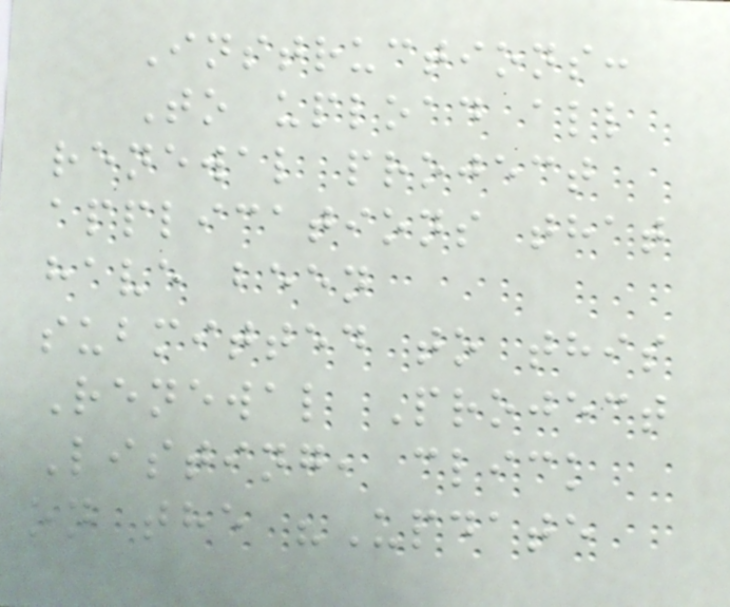Instructions:
To upload all
renewal project
applications that
have been
submitted to this
Renewal Project
Listing, click
on the "Update
